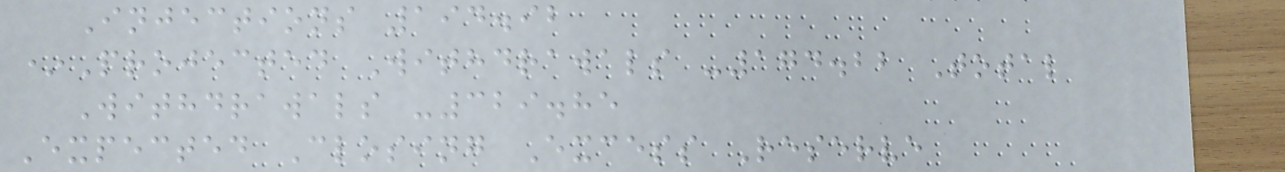Injections 194.92
*Projected Withdrawals -174.22 Total
Withdrawals -329.85
Expected Closing Excess Reserve
